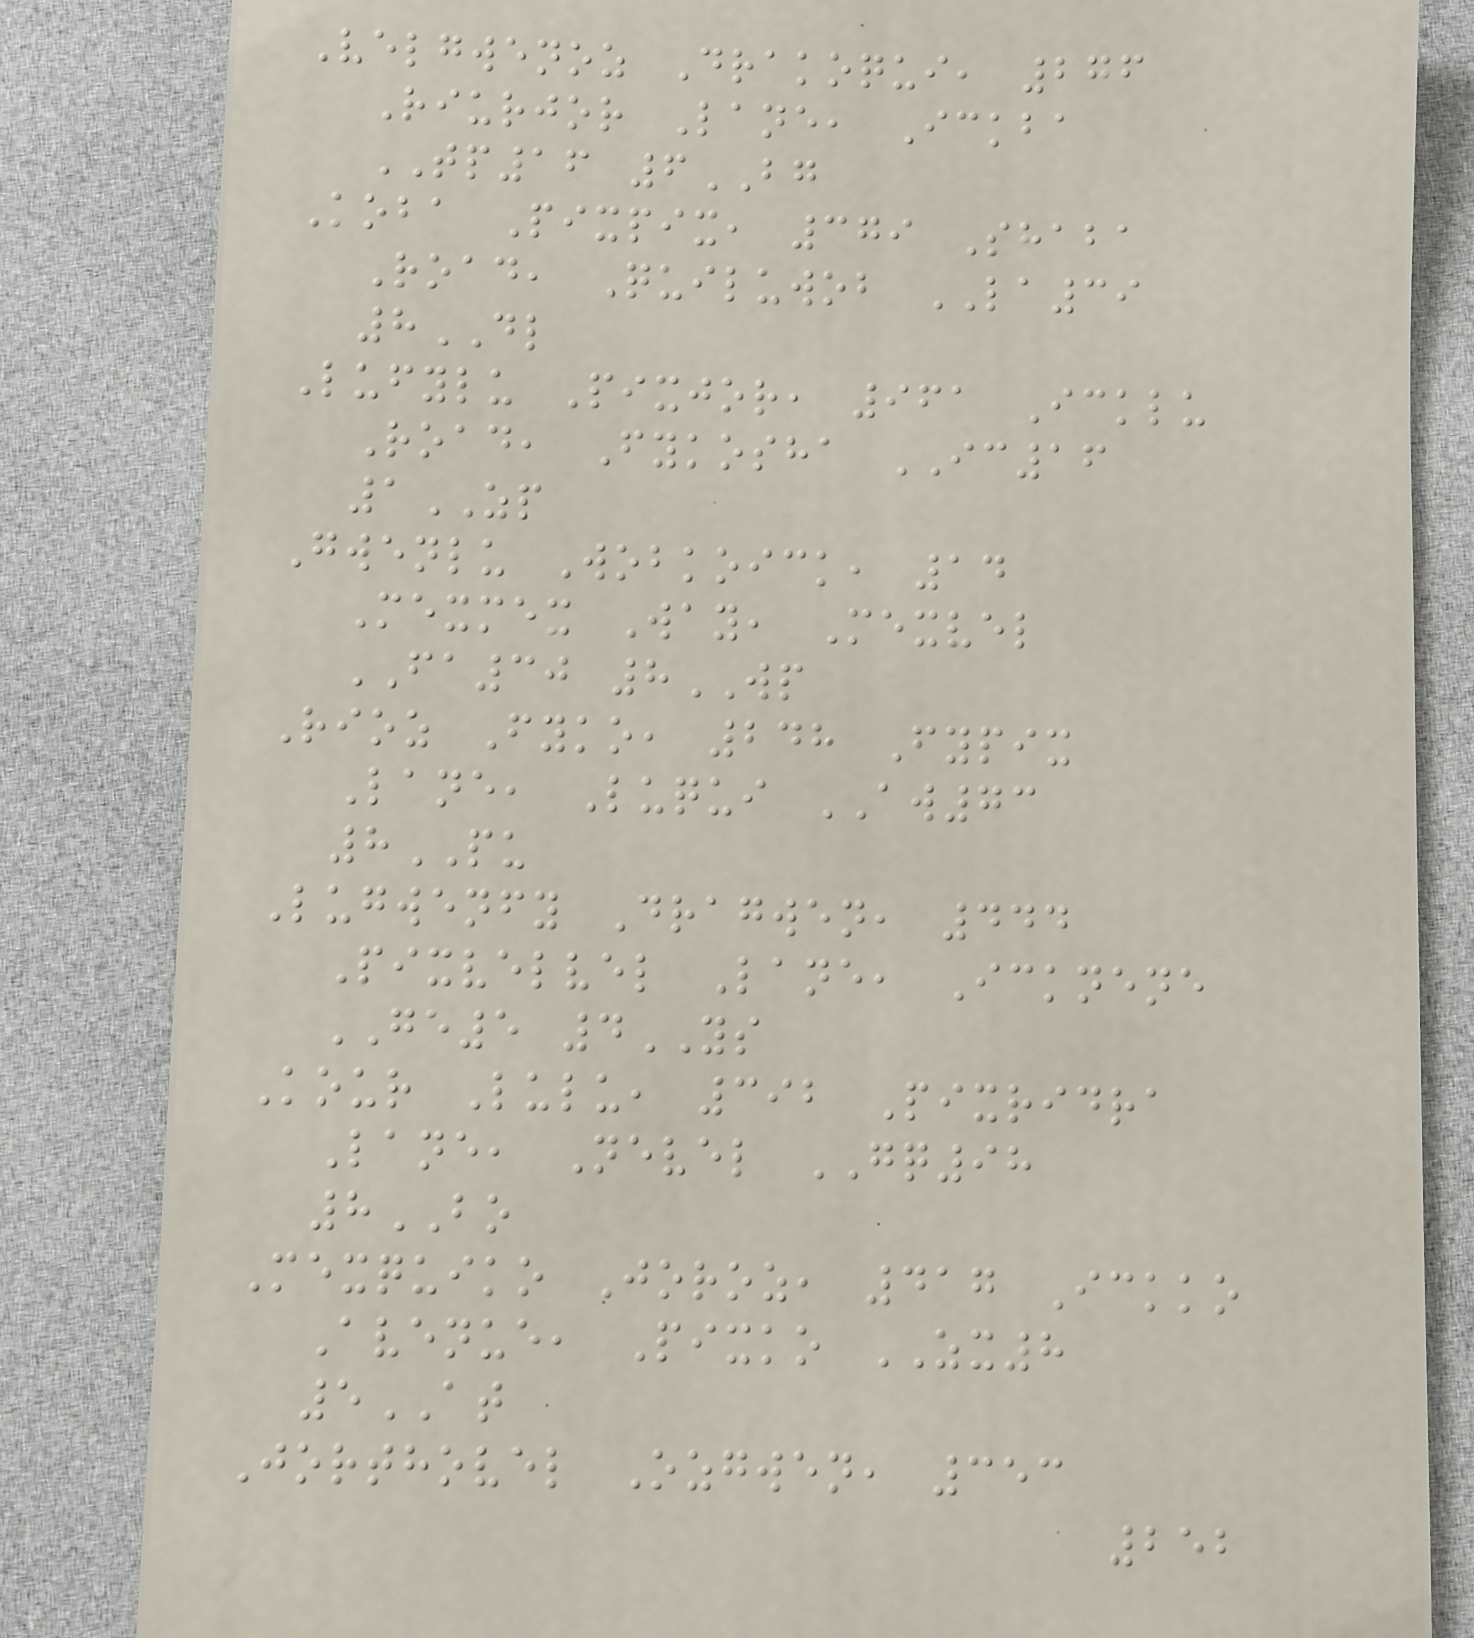Velgwenoz Drakoqui, 276
Riurjor Lane, Ickba
TP16 6BG
Koba Pixpix, 379 Shaba
Road, Quiluwob LA39
8DL
Lufylu Pixjor, 961 Icklu
Road, Fykosha IC16
1ZP
Gwenlu Wobkoick, 14
Mexmex Way, Mexvel
FA30 8WP
Rioz Fyko, 248 Fypix
Lane, Luqui AW73
8PU
Lugwenfy Dragwen, 444
Pixvelvel Lane, Icknene
GE5 4YS
Kour Lulu, 392 Pixridra
Lane, Nevel GQ98
8BO
Mexquiko Joroz, 417 Ickko
Avenue, Pixko ZX8
5AT
Jorthovel Ozgwen, 353
252
